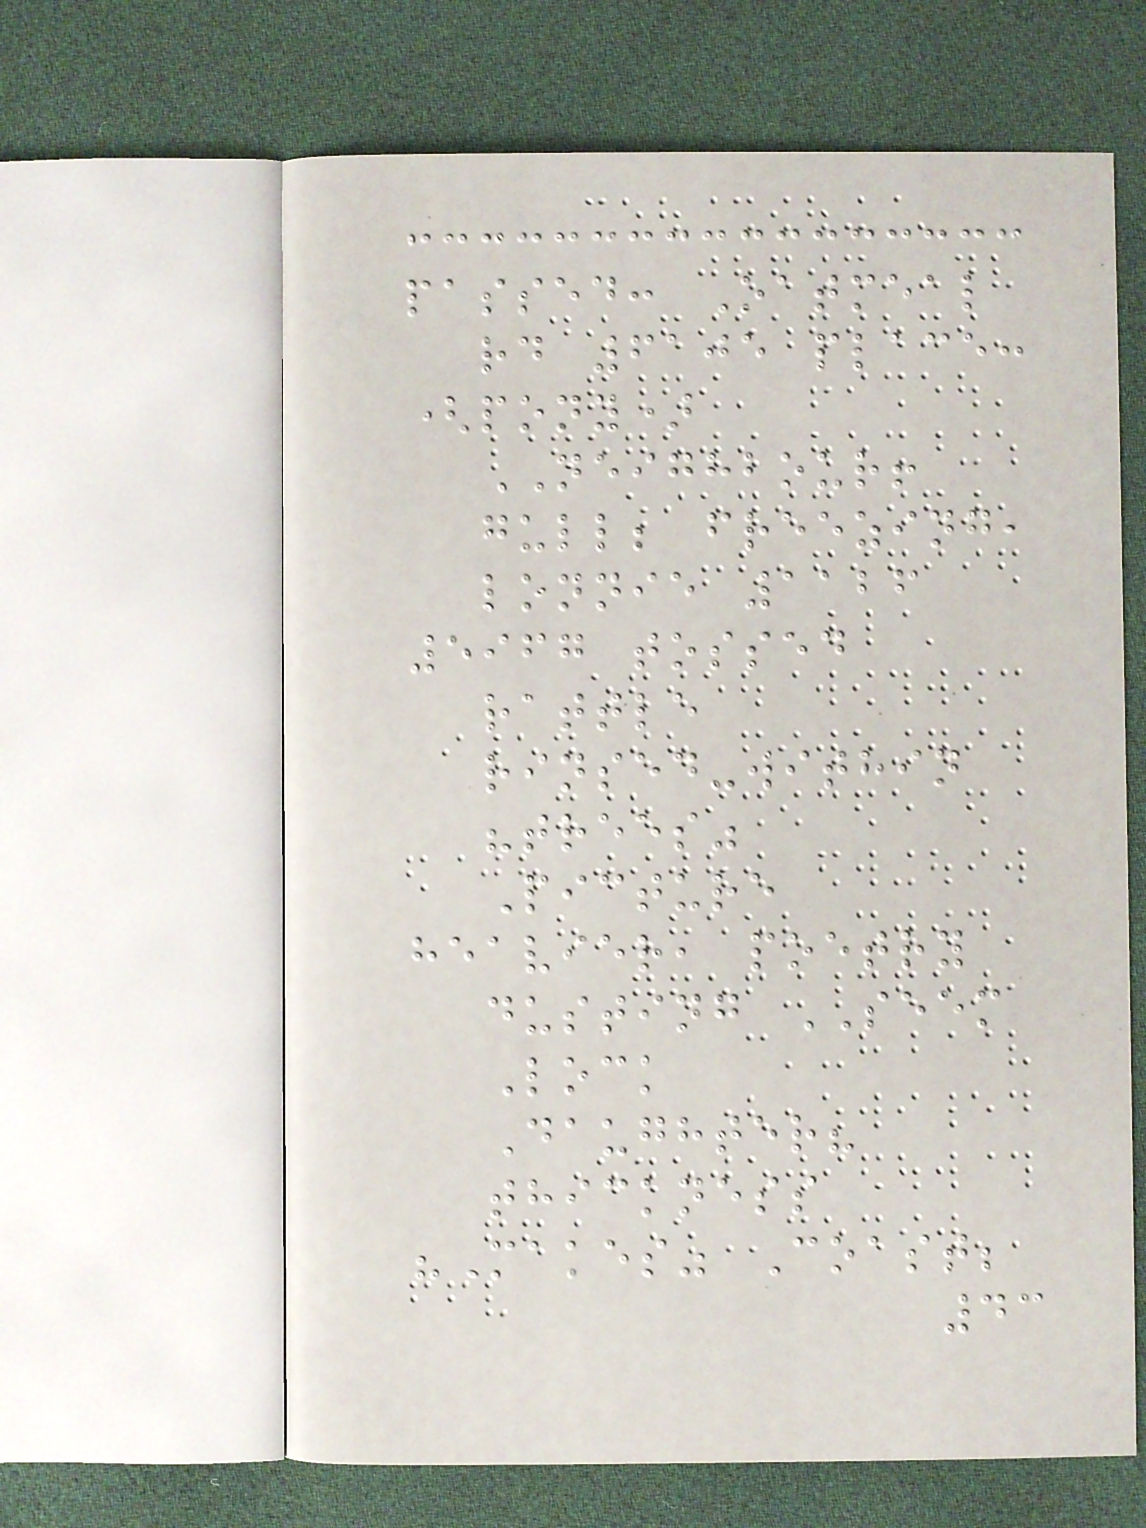passed: Oatmeal
rd 6105 place:
(pony)
NEIGHBOUR!
gull; freezing,
lonnie 1126
5967 tossed
rattle
rinsed-within
"trees"
Picture
heavier, poetry
dusting SEEM
Lock
Daughter?
thickness
"Makes" Coast;
43
